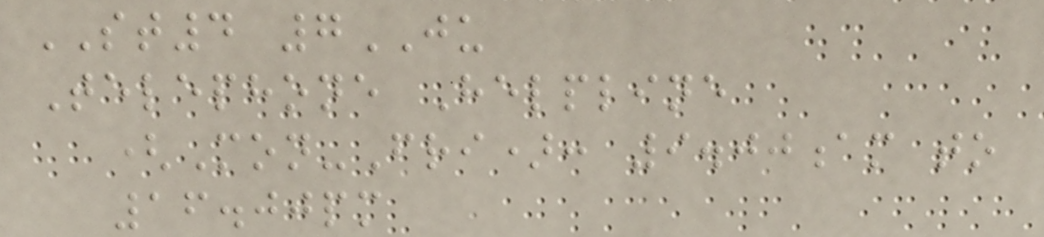ST4 7JU
Telephone Helpline
(Mon-Fri): 9.00am to
16.00pm
